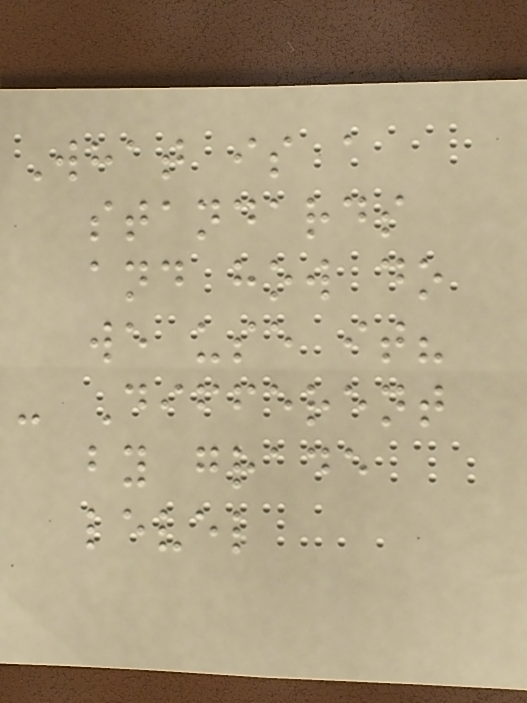What is a
standards
and how do
we use it?
- Different
by grade
level
